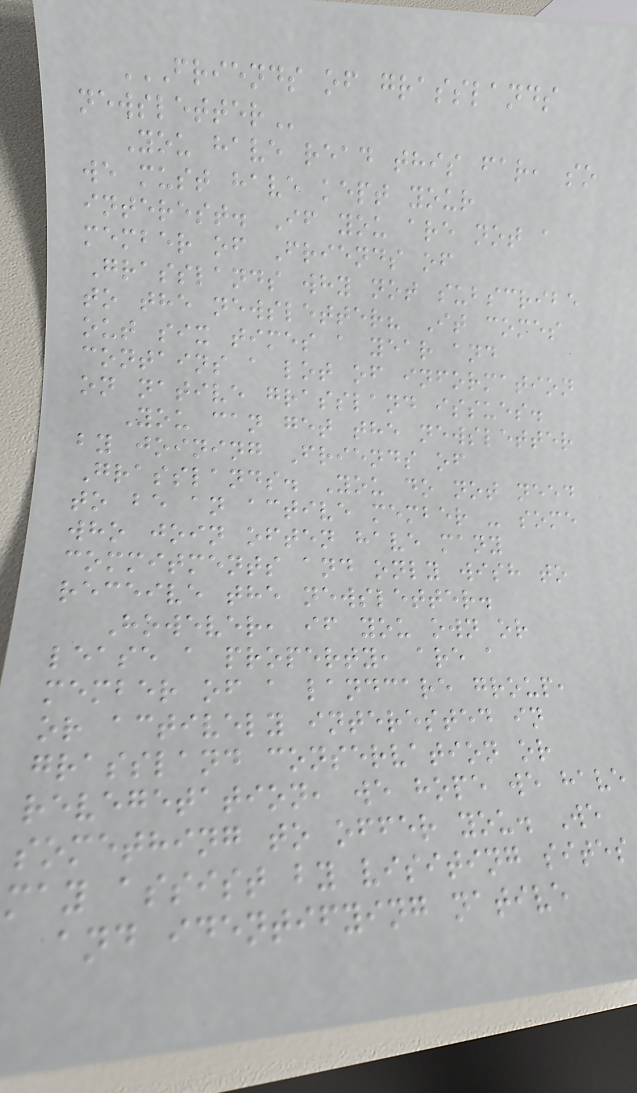FRIENDS OF GRASSLANDS
NEWSLETTER
You have read this far, so
we must have kept your
interest. If you are not a
member of Friends of
Grasslands why not subscribe
to the newsletter? It comes
out six times a year and
contains a lot of information
on native grassland issues.
You can get the newsletter
by joining Friends of
Grasslands. You do not need
to be an active member - some
who join often have many
commitments and only wish to
receive the newsletter.
However, if you own or
lease a property, are a
member of a landcare group,
or actively interested in
grassland conservation or
revegetation, we hope we have
something to offer you. We
may assist by visiting sites
and identifying native
